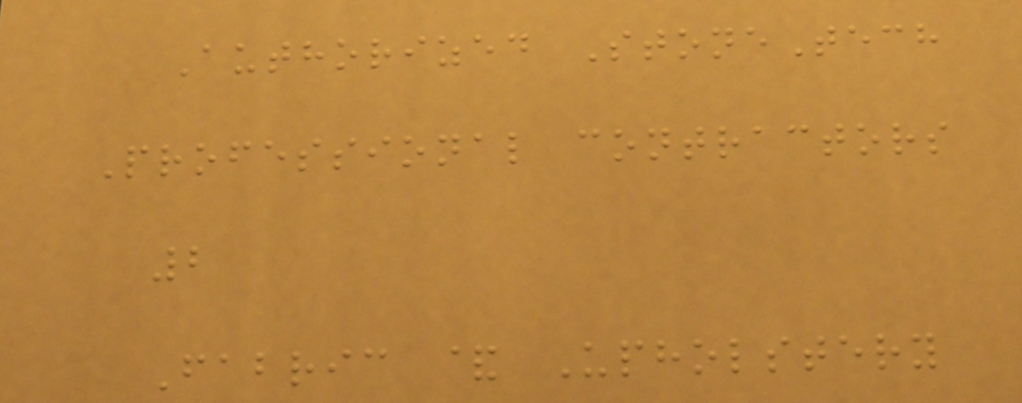Authorized StoneTech
Professional contractors
2
Fabric & Upholstery
